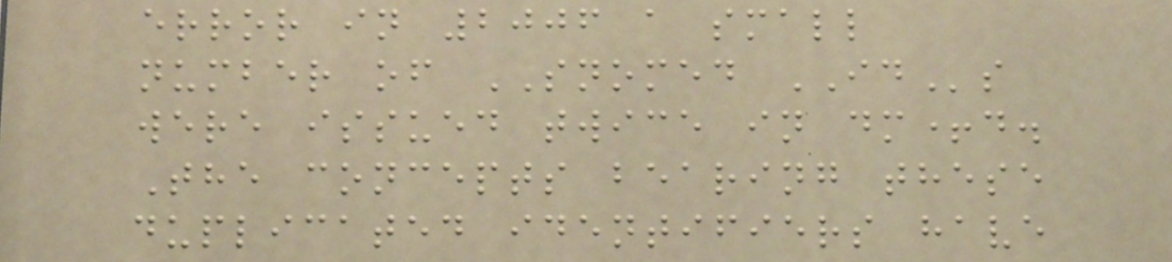error in 2006 a small
number of SNOMED IDs
were issued twice in dm+d.
The concepts bearing these
duplicated identifiers have
